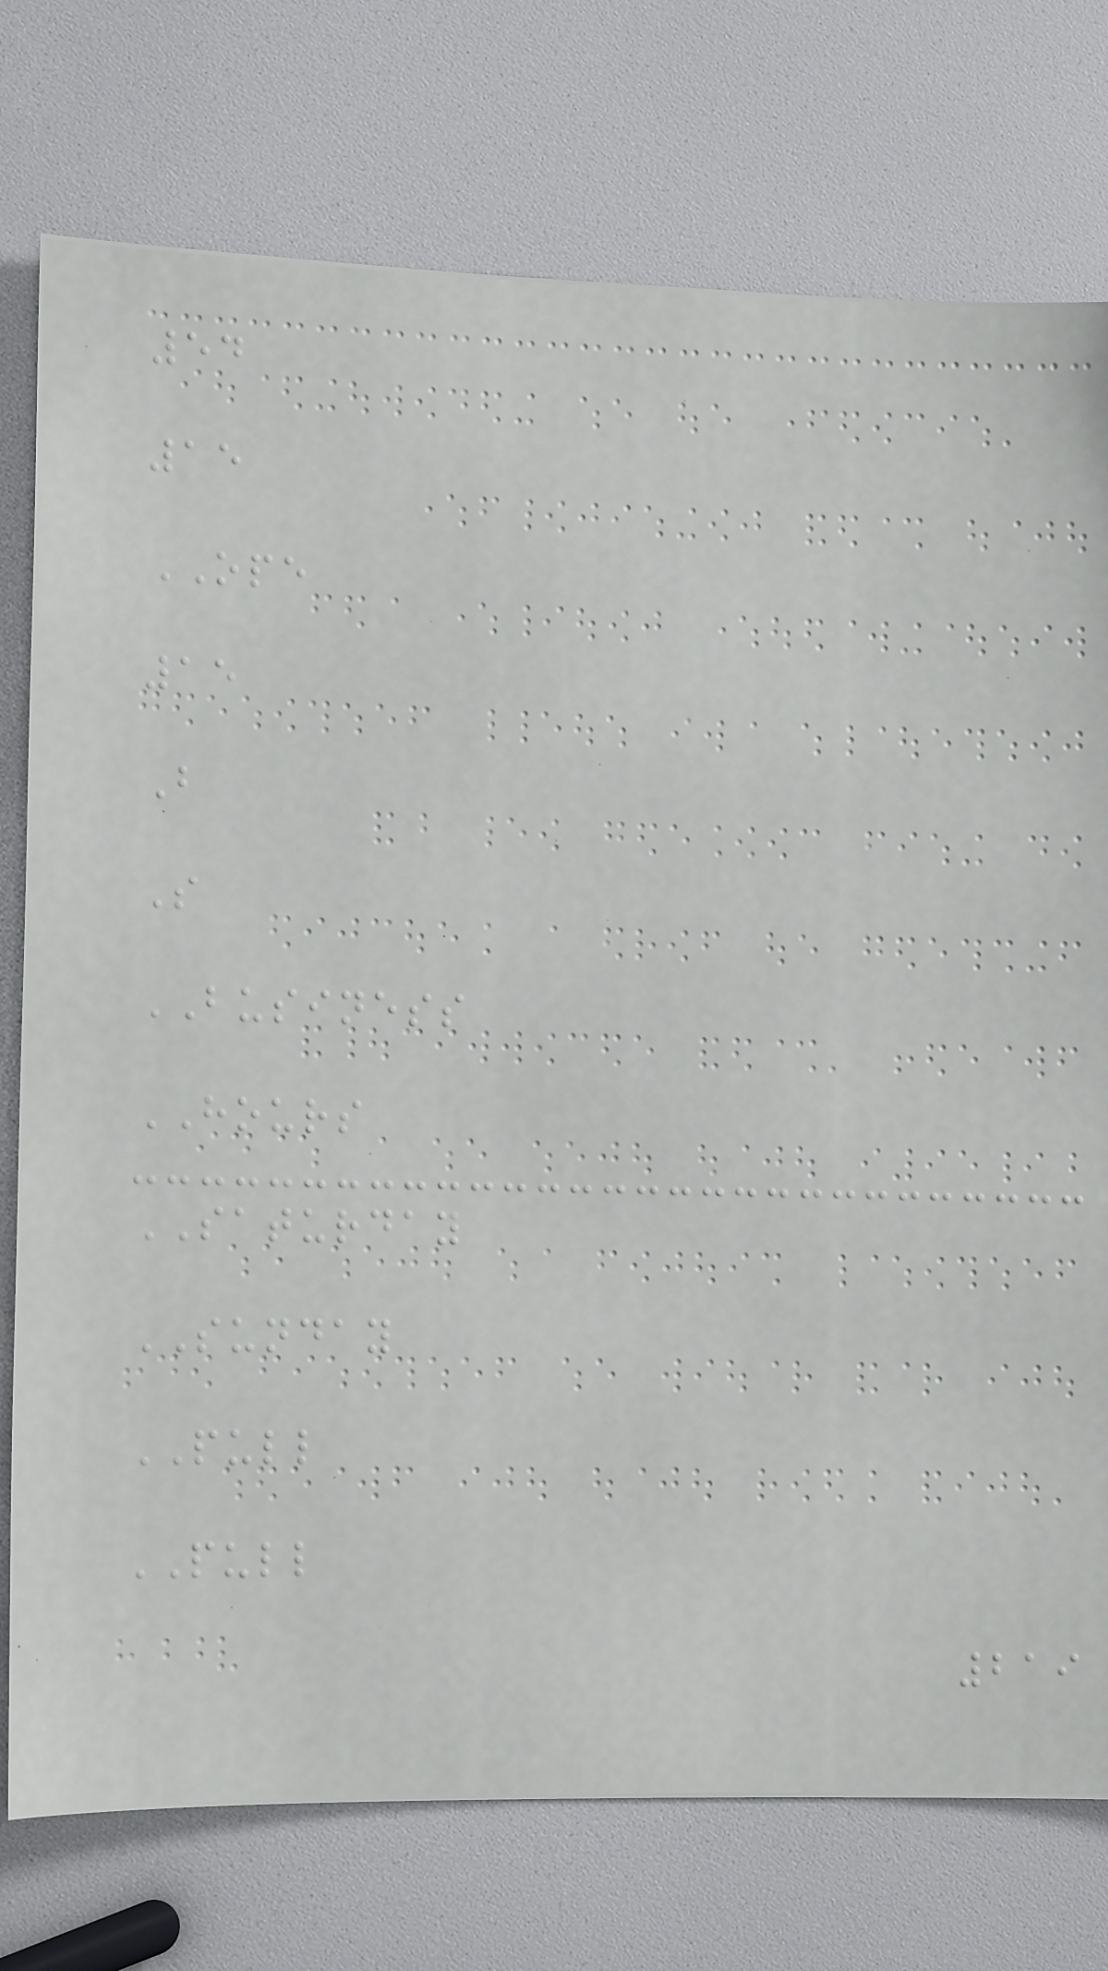54
15
OPE
15
B
S
BUSINESS
HOURS
SATURDAY
SUNDAY
PULL
PULL
219
